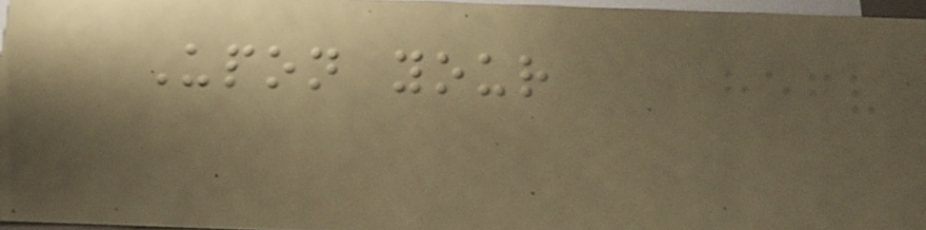Upon your
